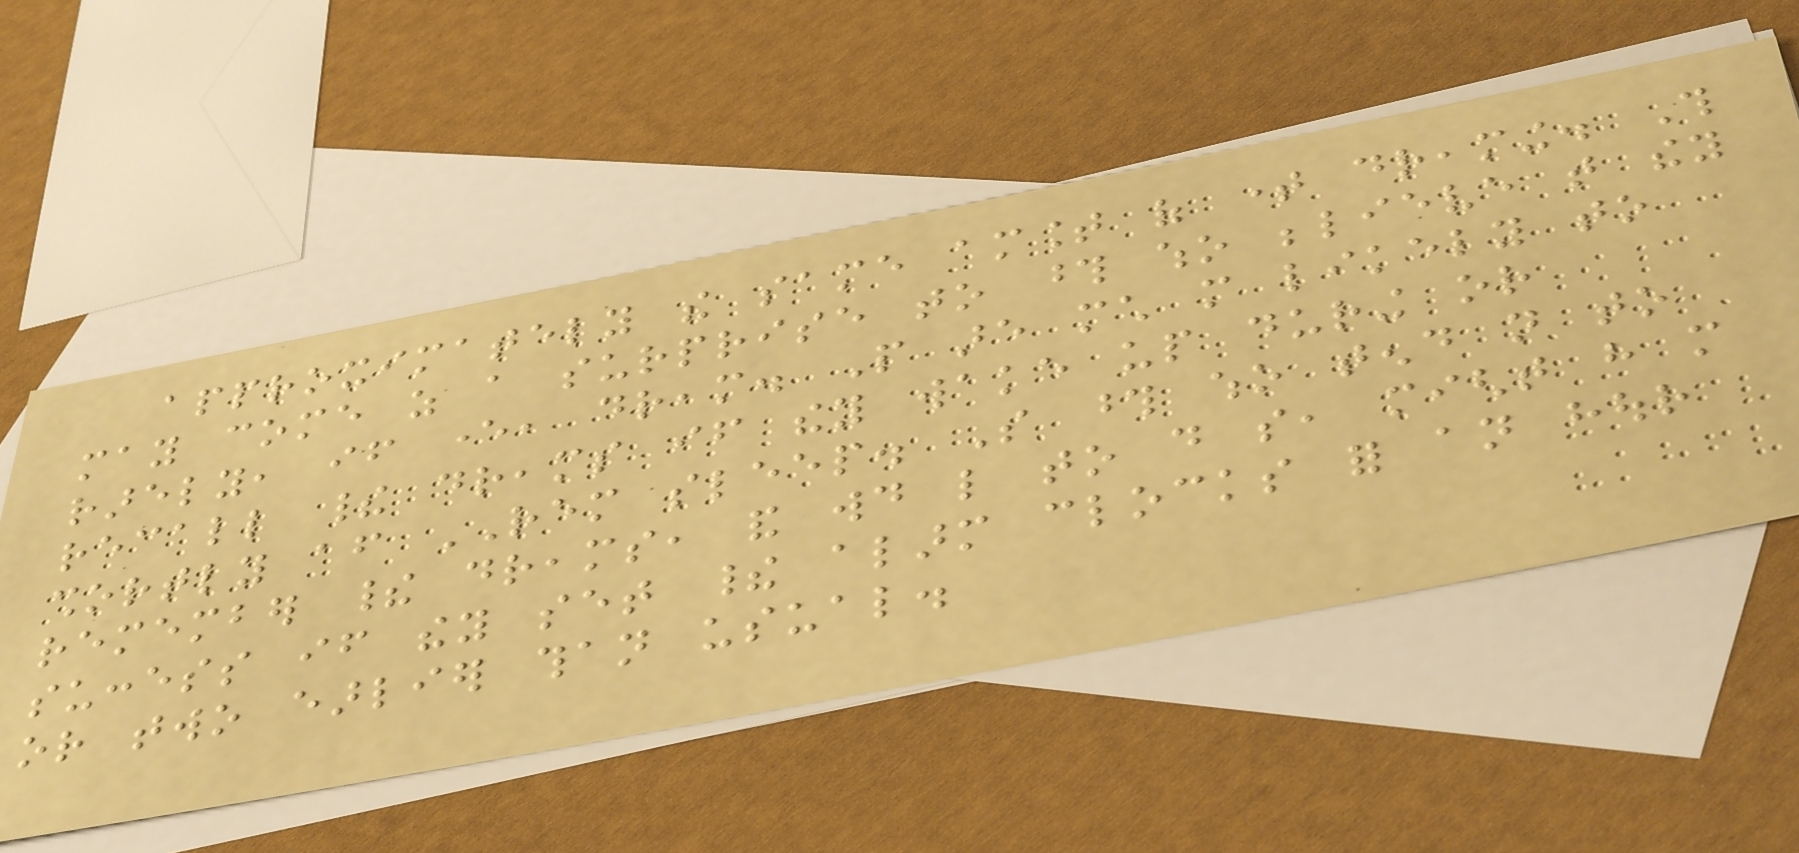approximately the same amount of time dreaming. This
may come as a surprise to those who believe that they
rarely, if ever, dream. People are much more likely to
recall their dreams if they wake up during or
shortly after REM sleep. So those who tend not to
remember their dreams, and would like to do so, might have more
success if they set their alarm clocks for an hour
or two earlier than usual.
